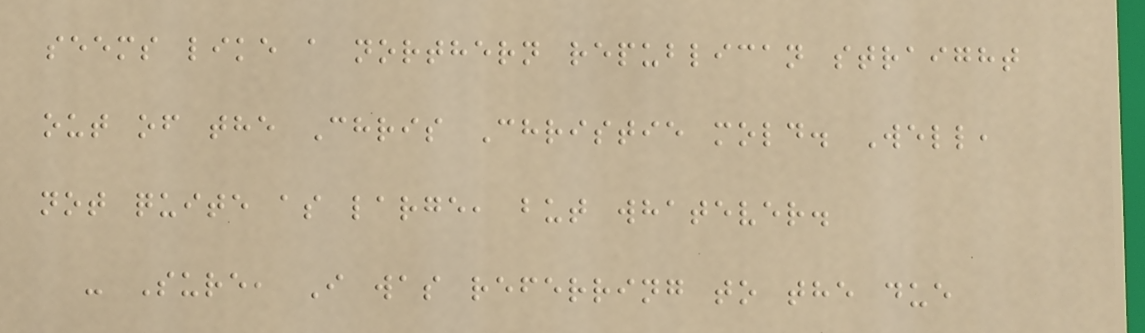seems like a northern republican straight
out of the Chris Christie mold. Well,
not quite as large, but whatever.
- Sure, I was referring to the due
